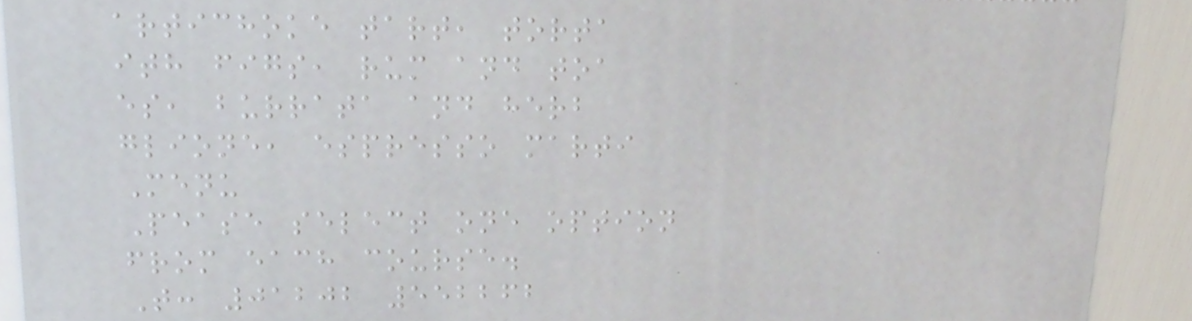artichoke tart, torta
ith figs, rum and toa
es, burrata and herb
glione, espresso marti
Menu
Pease select one option
from each course.
T: 01202 552262
